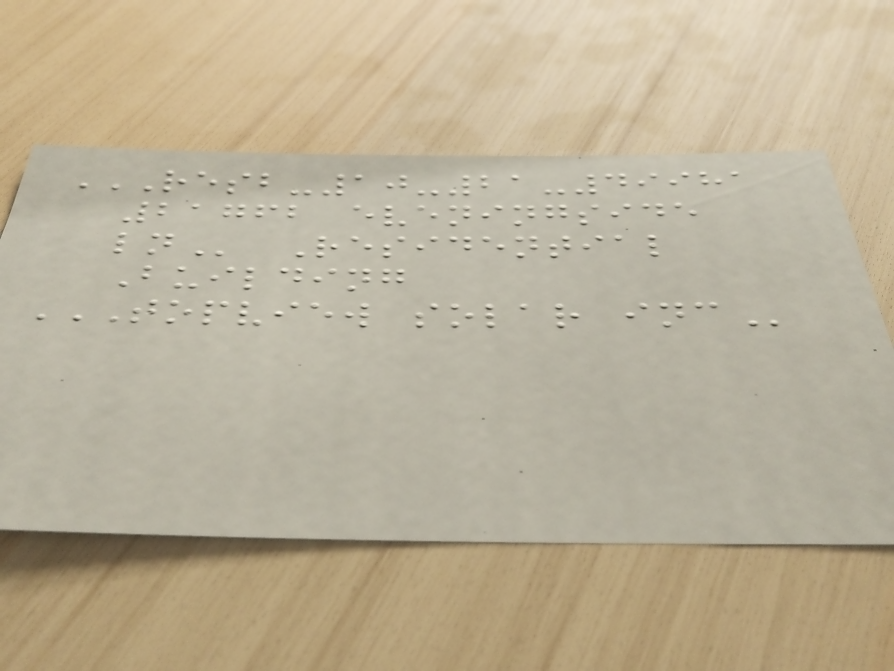RESB-10-21-49981
21762 EVENINGSIDE
LN Residential
Building
TOPVIEW SOLAR INC
